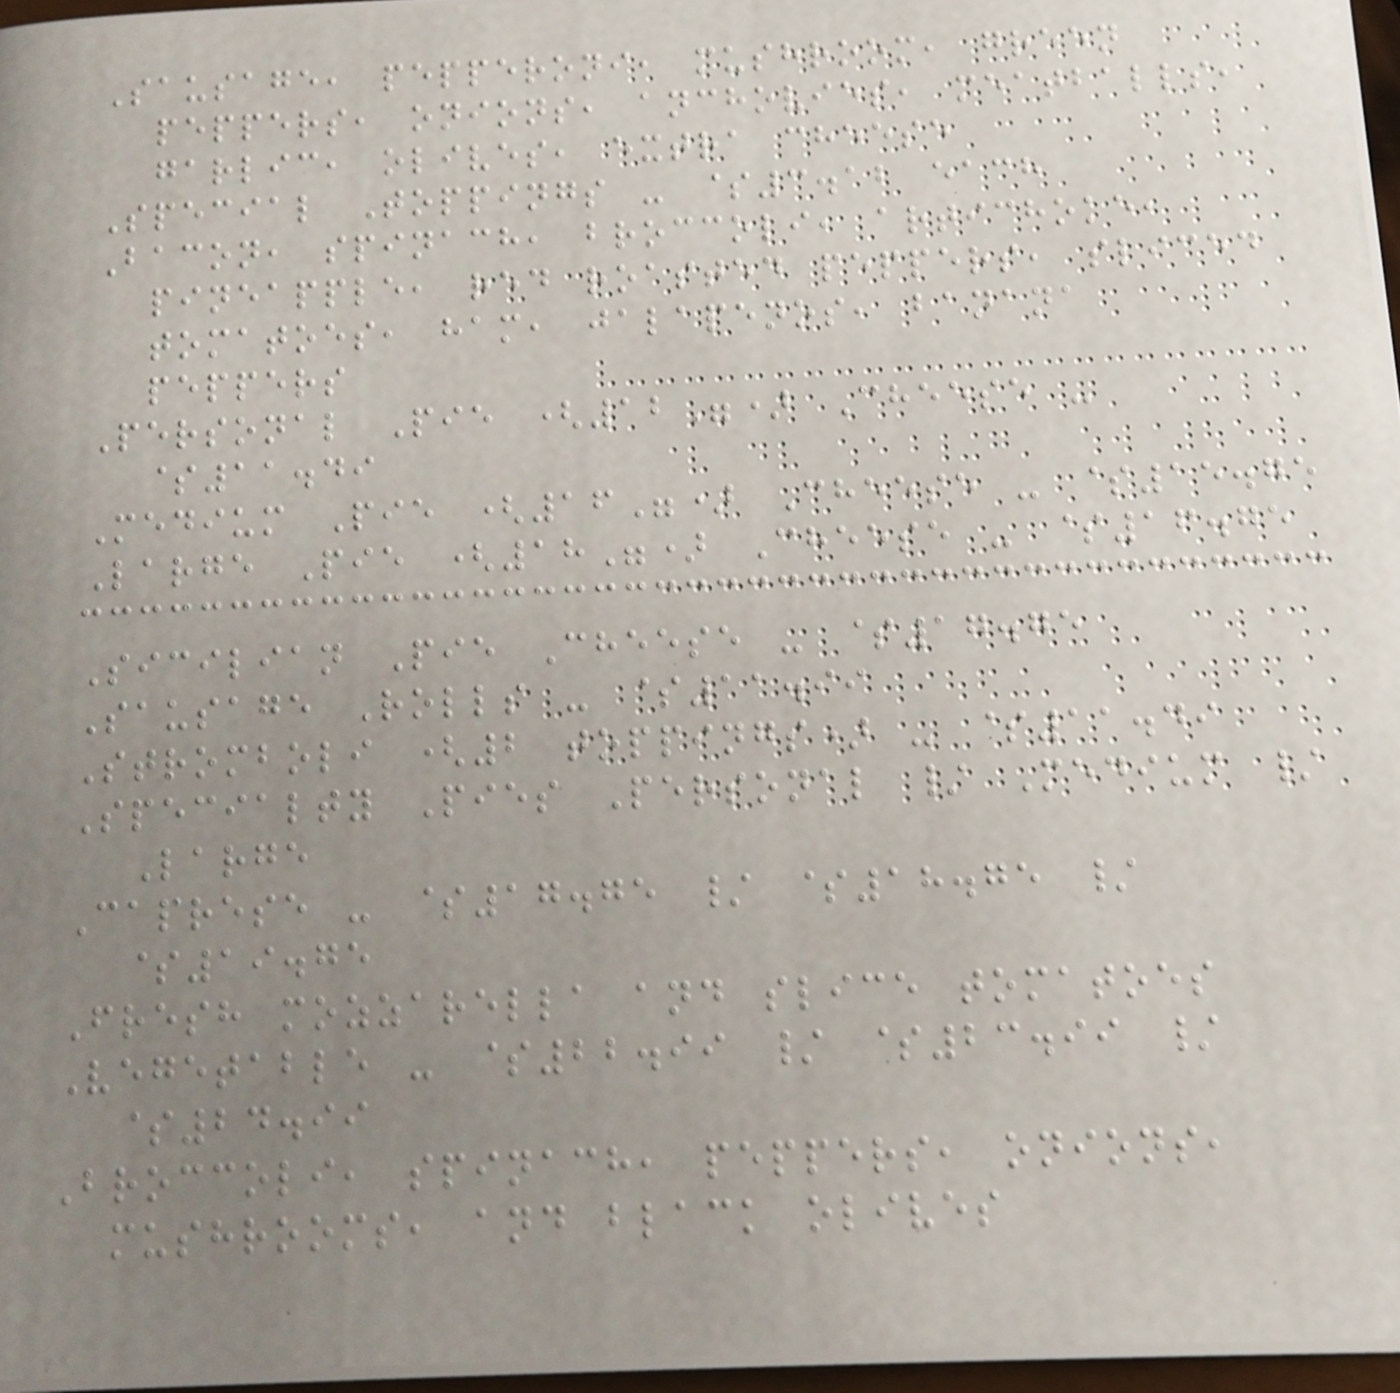Sausage, pepperoni, mushroom, green
peppers, onions, anchovies, meatballs,
garlic, olives, extra cheese
Special Toppings - $3.12 each
Bacon, spinach, broccoli, artichoke,
pineapple, red roasted peppers, sliced
tomatoes, ham, jalapenos, banana
peppers
Personal Pie (12") Cheese -
$11.49
Medium Pie (16") Cheese - $15.75
Large Pie (18") Cheese - $16.75
Sicilian Pie Cheese - $17.75
Sausage Rolls - $11.99
Stromboli (2 toppings) - $11.49
Specialty Pies Personal / Medium /
Large
Caprese - $17.75 / $18.75 /
$19.75
Fresh mozzarella and slice tomatoes
Vegetable - $22.99 / $23.99 /
$24.99
Broccoli, spinach, peppers, onions,
mushrooms, and black olives
